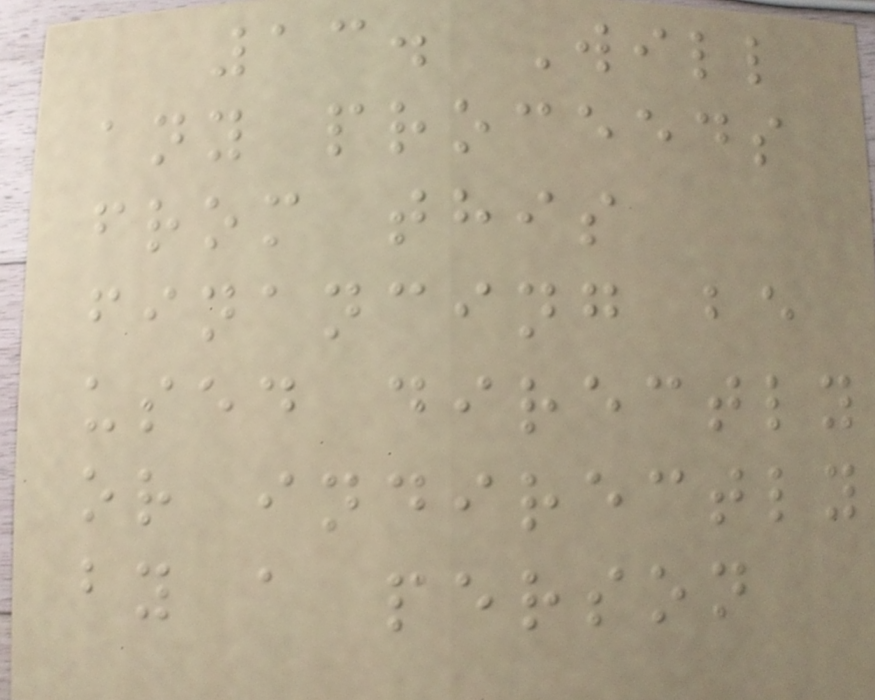13. Will
any proceeds
from this
financing be
used directly
or indirectly
by a person
